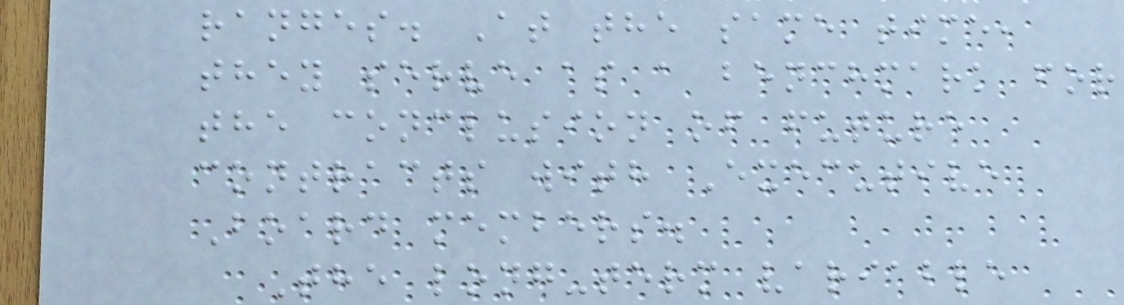ranges. At the same time,
they serve as a benchmark for
the conclusion of future
contracts with Executive
Board members.
The long-term variable
